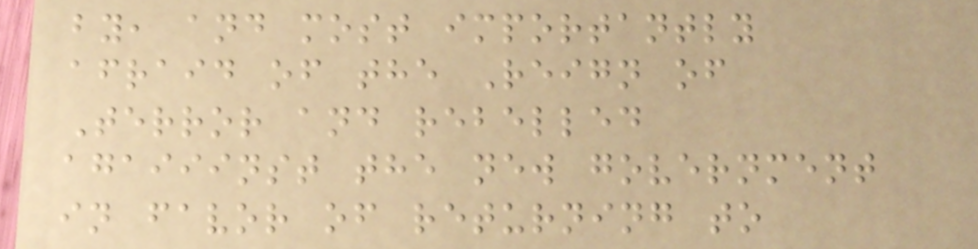by, and most importantly
afraid of the Reign of
Terror and rebelled
agaiiinst the new government
in favor of returning to
